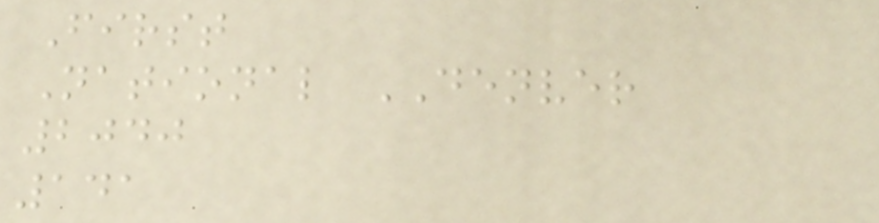First
National DENVER
2040
141
